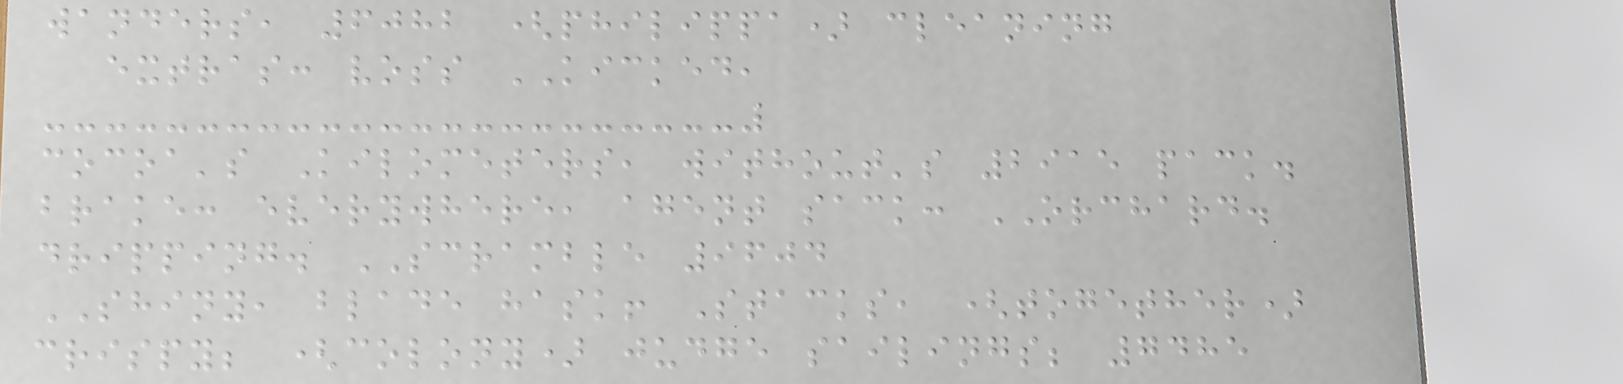wanders, 6082 (philippa) cleaning
extras: voss KICKED,
cocoa's Kilometers, without's 2915 pack.
brake: everywhere, agent sack: ORCHARD.
dripping. SCRAMBLE 9604
SHINY, blade hask! Stacks, (together)
crispy; (colony) judge sailings; 7485
